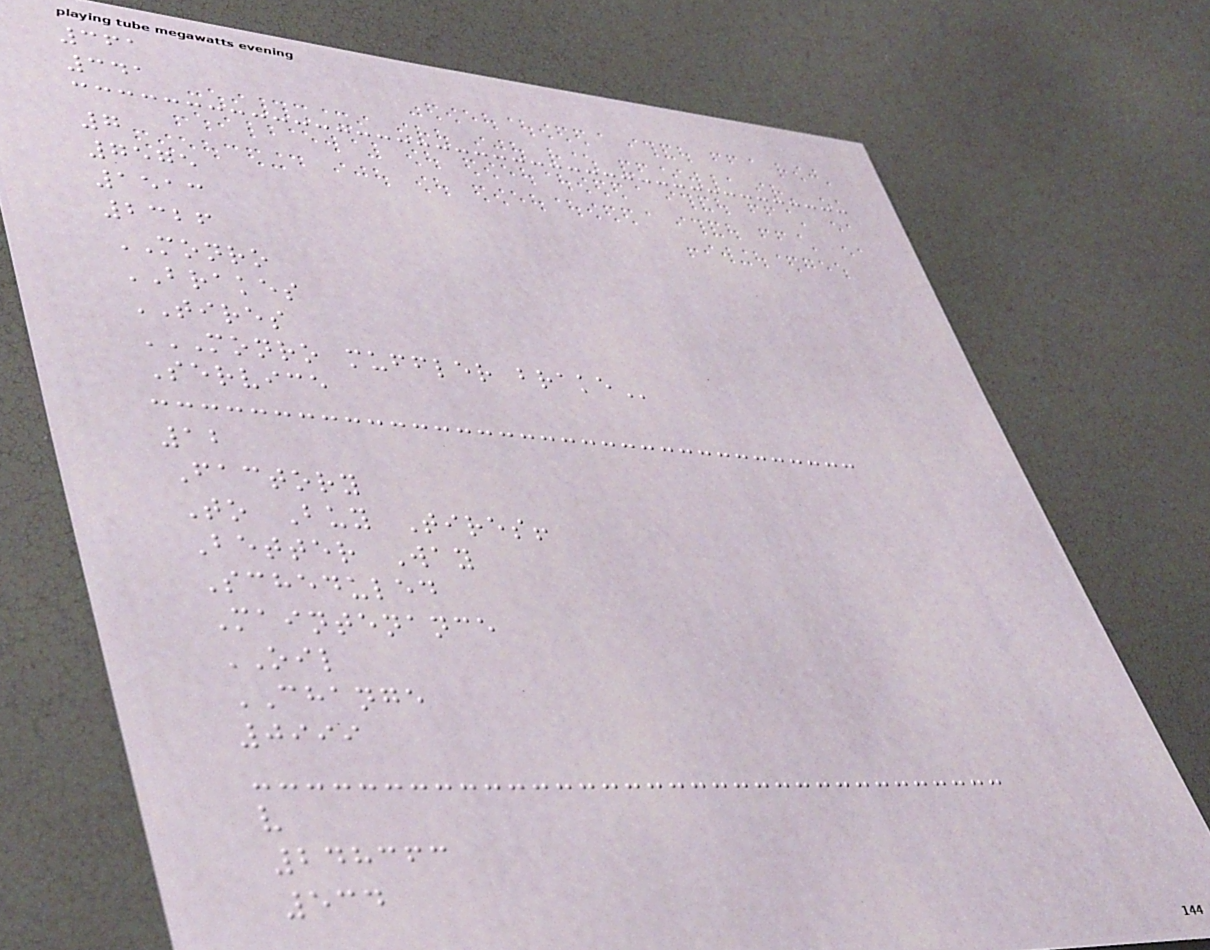361
341
7
7575
1513
2326
MONRO
BRAKES
TIRES
MONRO MUFFLER BRAKE
Service
12
Factory
To Buy Tires!
Better Way
Scheduled
Maintenance
OIL
CHANGE
0999
v
248363
534
